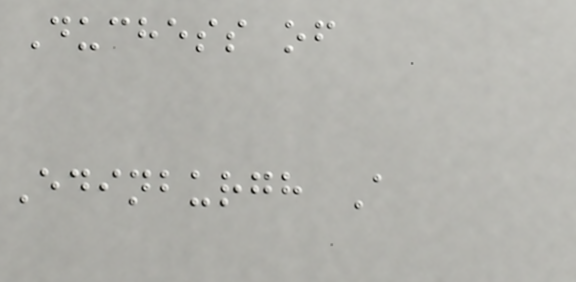Duchess of
Edinburgh A
